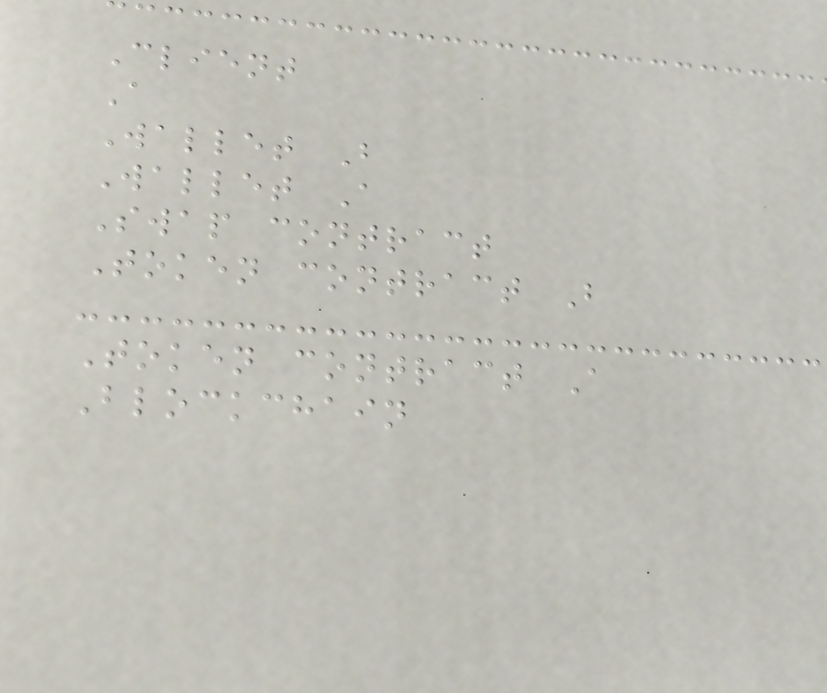Client
A
Wallet B
Wallet A
Swap contract
Token contract B
Token contract A
Blockchain
